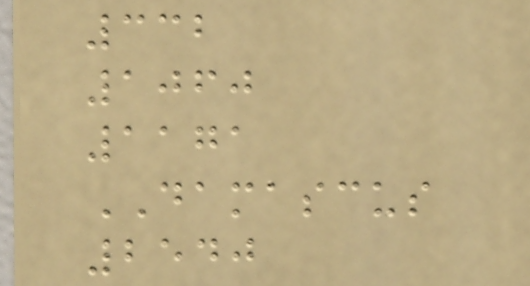332
1060
1171
DAMASCUS
2540
